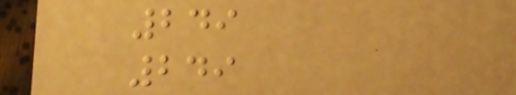249
249
